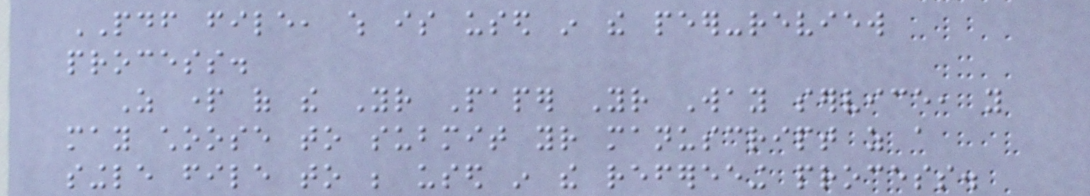PDF file, which is used in the peer-review
process.
As part of the Your Paper Your Way service, you
may choose to submit your manuscript as a
single file to be used in the refereeing process.
